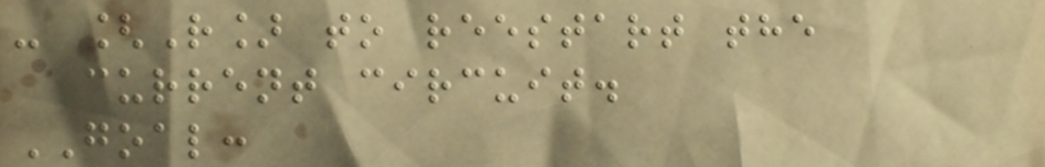- [R] to reestart the
current circuit.
GOAL:
